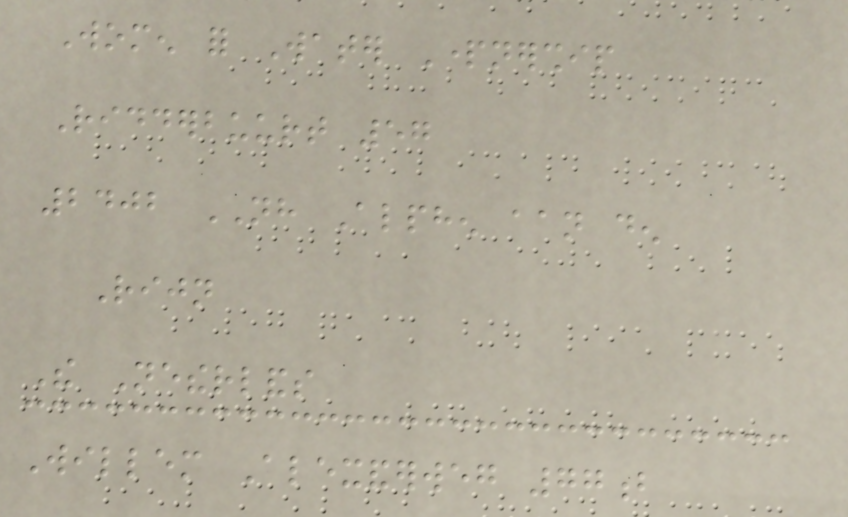Women for Water Partnership
Ridderbuurt 57
2402 NH Alphen aan den
Rijn
The Netherlands
Willem Alexanderweg 77b
